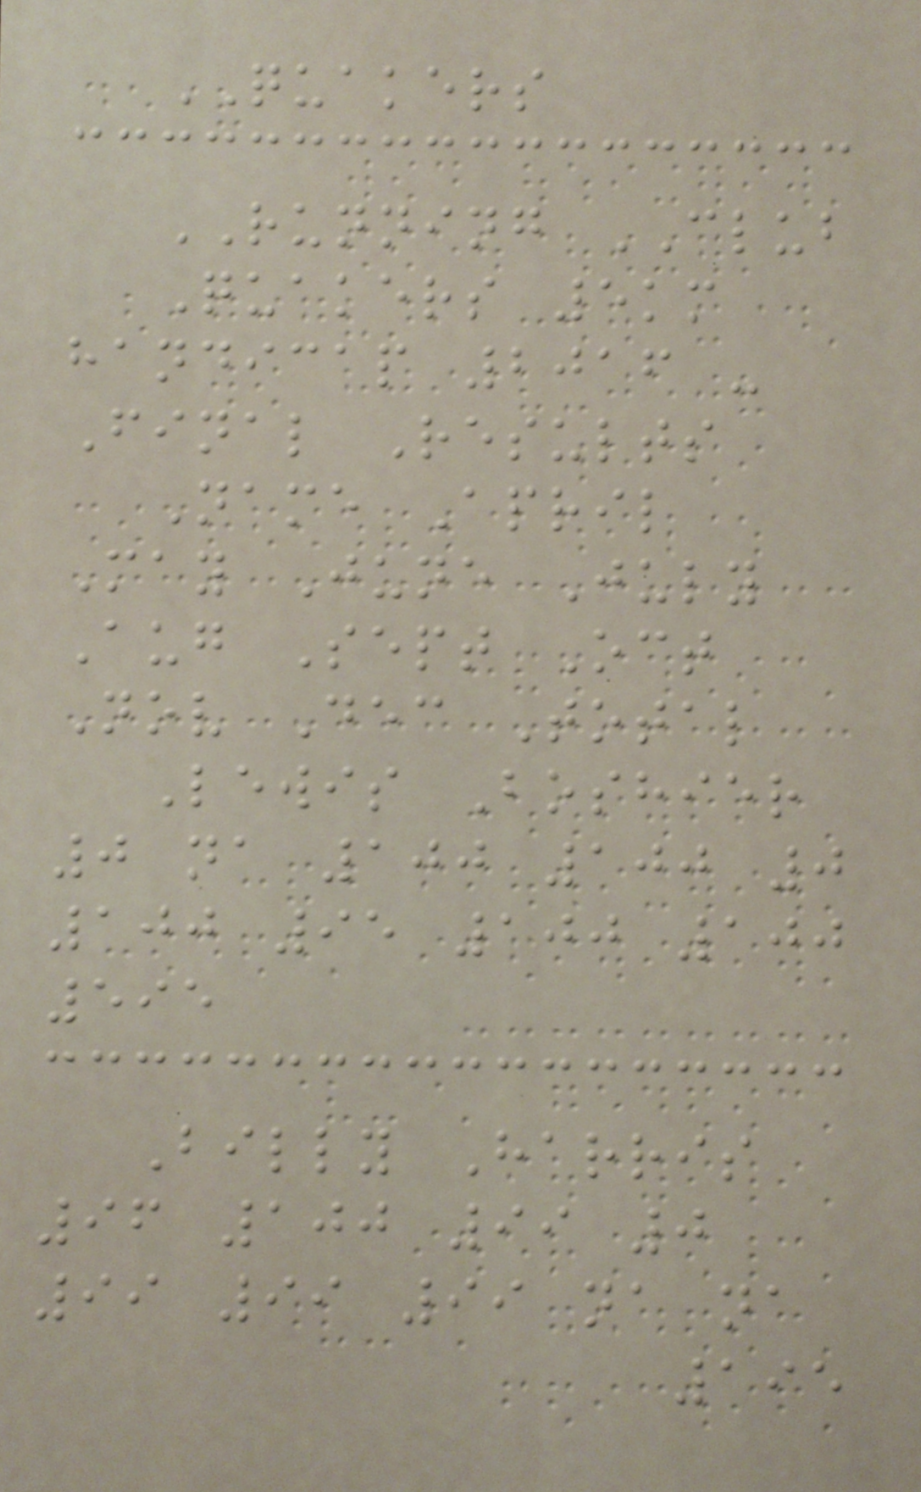QUAKERS
RUNNING CLUB
Quakers 5km
handicap 2016 -
Final Results
Name April
May June July
Aug Sept Oct
Nov Dec Total
Lewis Boshier
0 na 100 100 0
100 95 100 100
595
Billy Harris
96 100 99 0
99 99 99 na na
195
